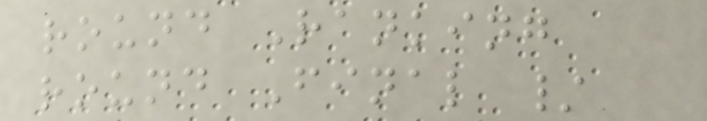round Ranking
round Final /
